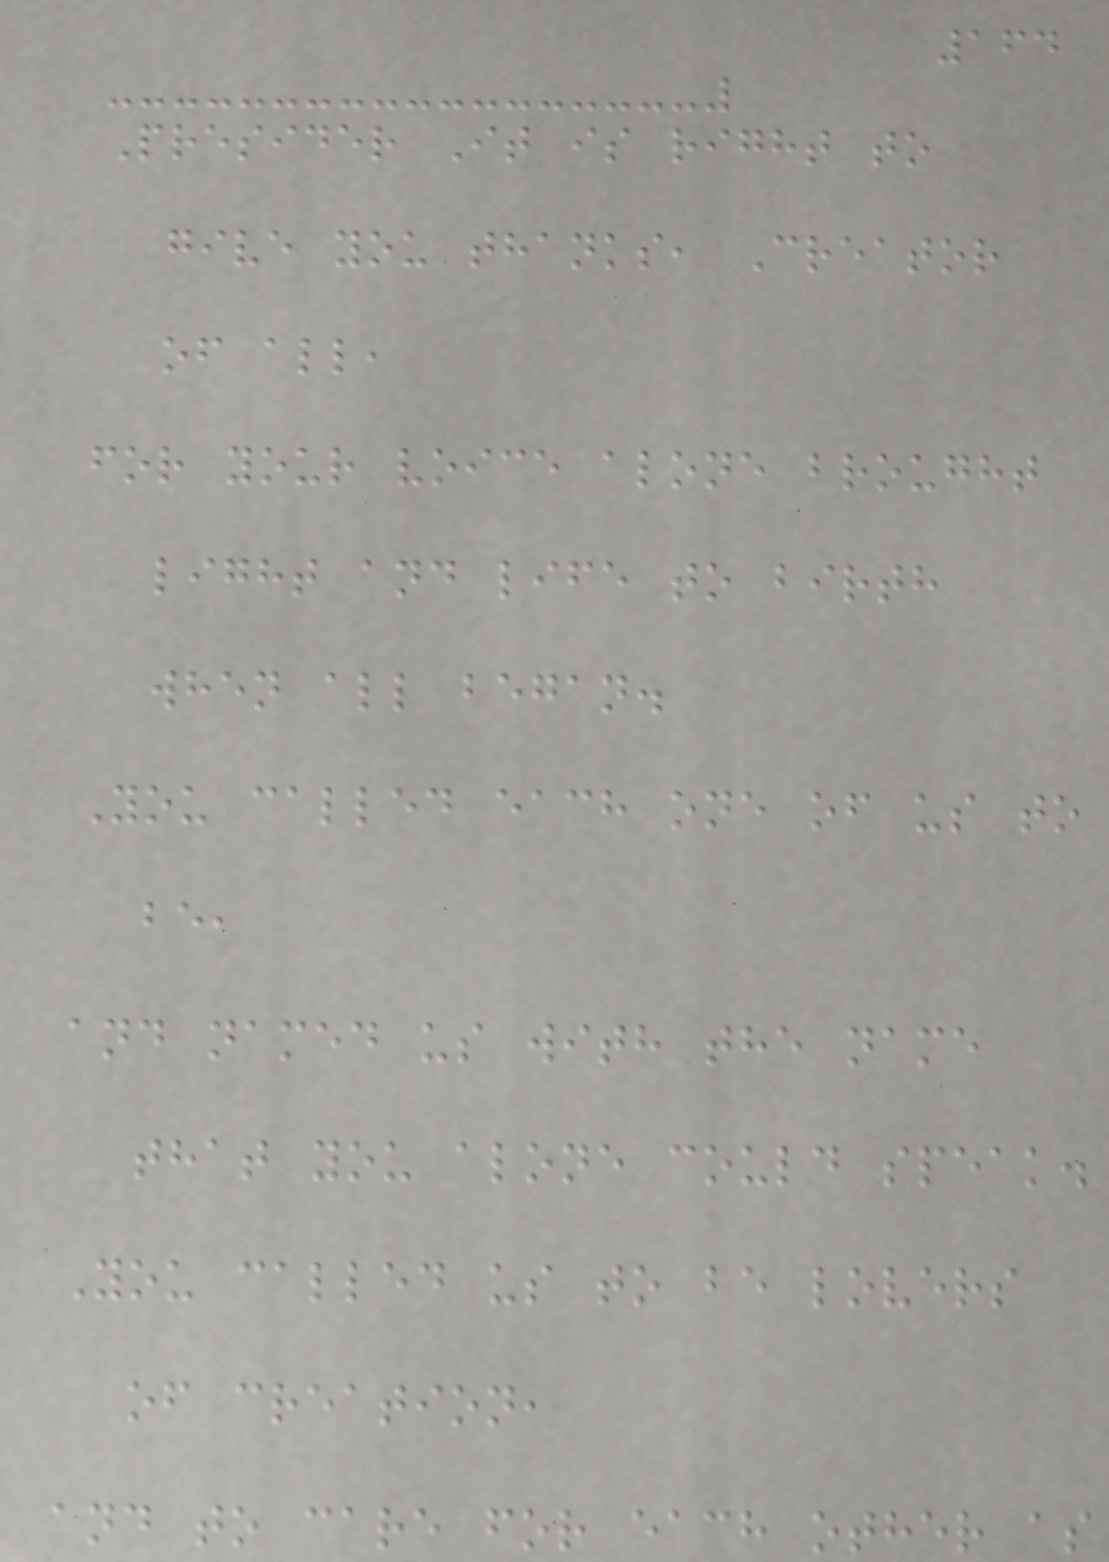164
Presider It is right to
give you thanks, Creator
of all,
for your voice alone brought
light and life to birth
when all began.
You called each one of us to
be,
and named us with the name
that you alone could speak.
You called us to be lovers
of creation,
and to care for each other as
